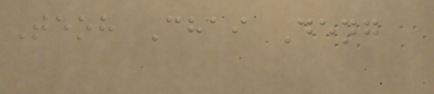Teoh Chai Deng
